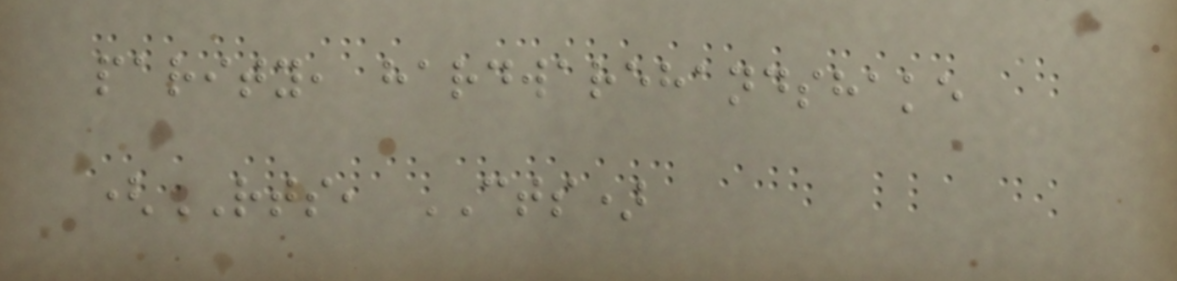parity, hardwarehandshake
(RTS, CTS)
